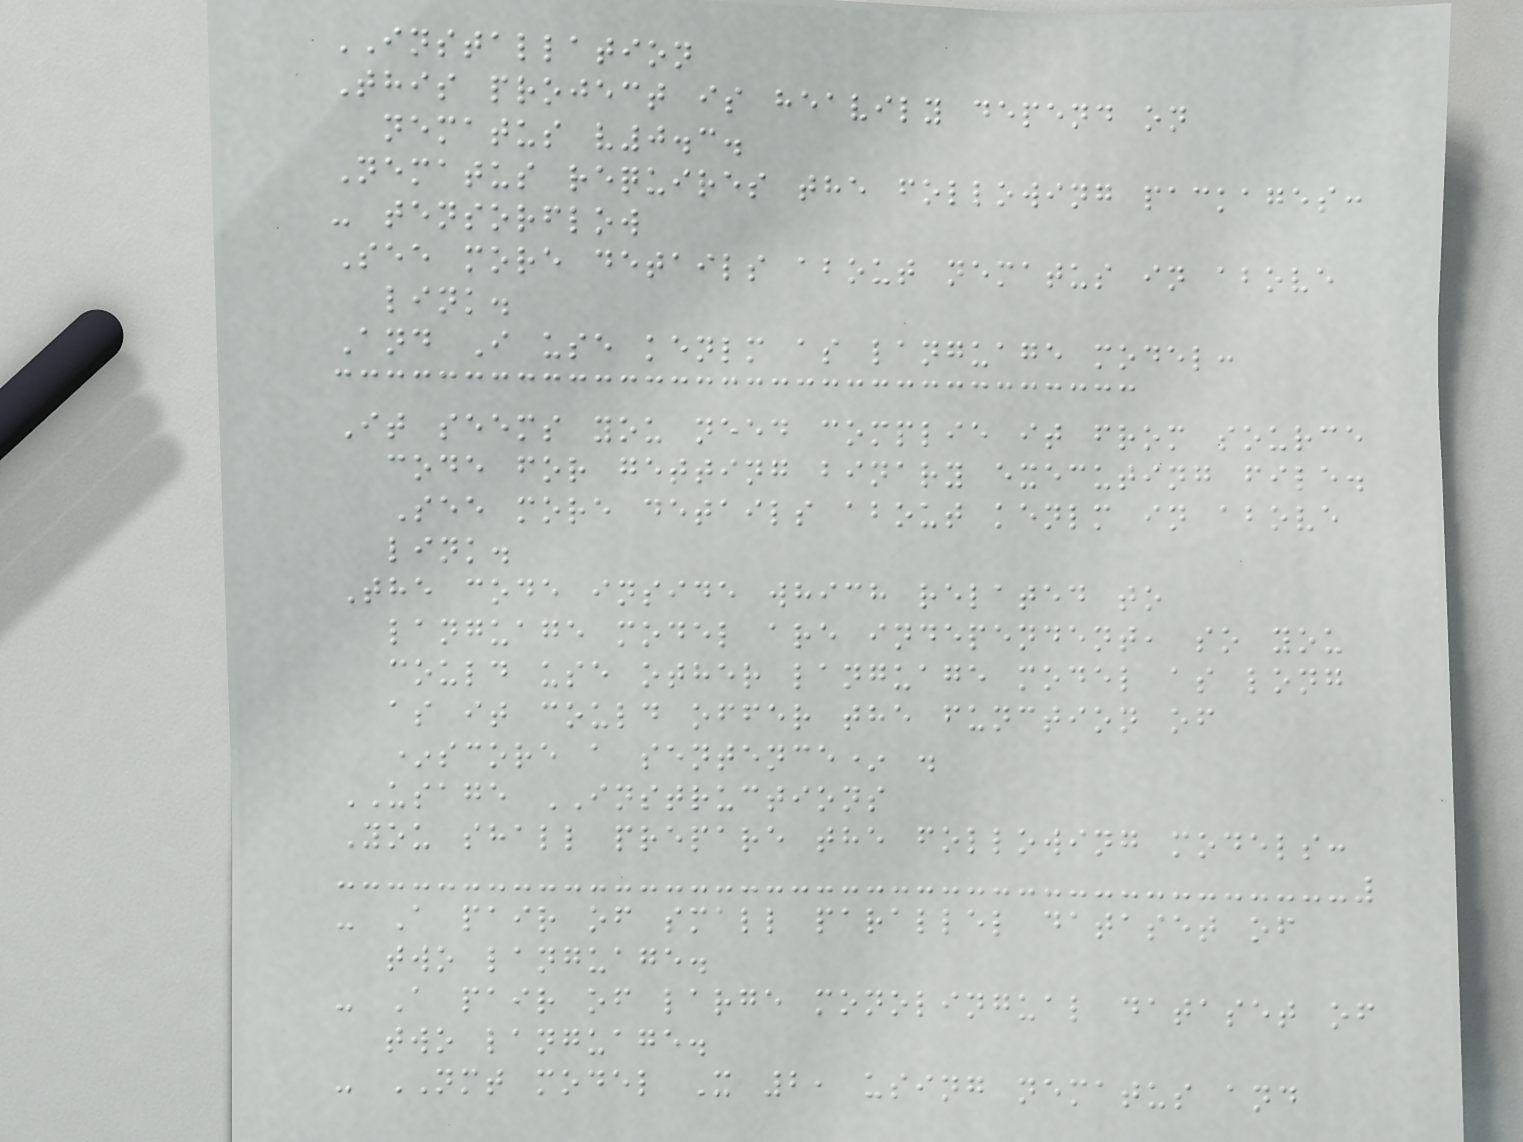INSTALLATION
This project is heavily depend on
nematus v0.3.
Nematus requires the following packages:
- tensorflow
See more details about nematus in above
link.
And I use kenlm as language model:
It seems you need complie it from source
code for getting binary executing file.
See more details about kenlm in above
link.
The code inside which related to
language model are independent, so you
could use other language model as long
as it could offer the function of
*score a sentence* .
USAGE INSTRUCTIONS
You shall prepare the following models:
- A pair of small parallel dataset of
two language.
- A pair of large monolingual dataset of
two language.
- NMT model X 2, using nematus and
